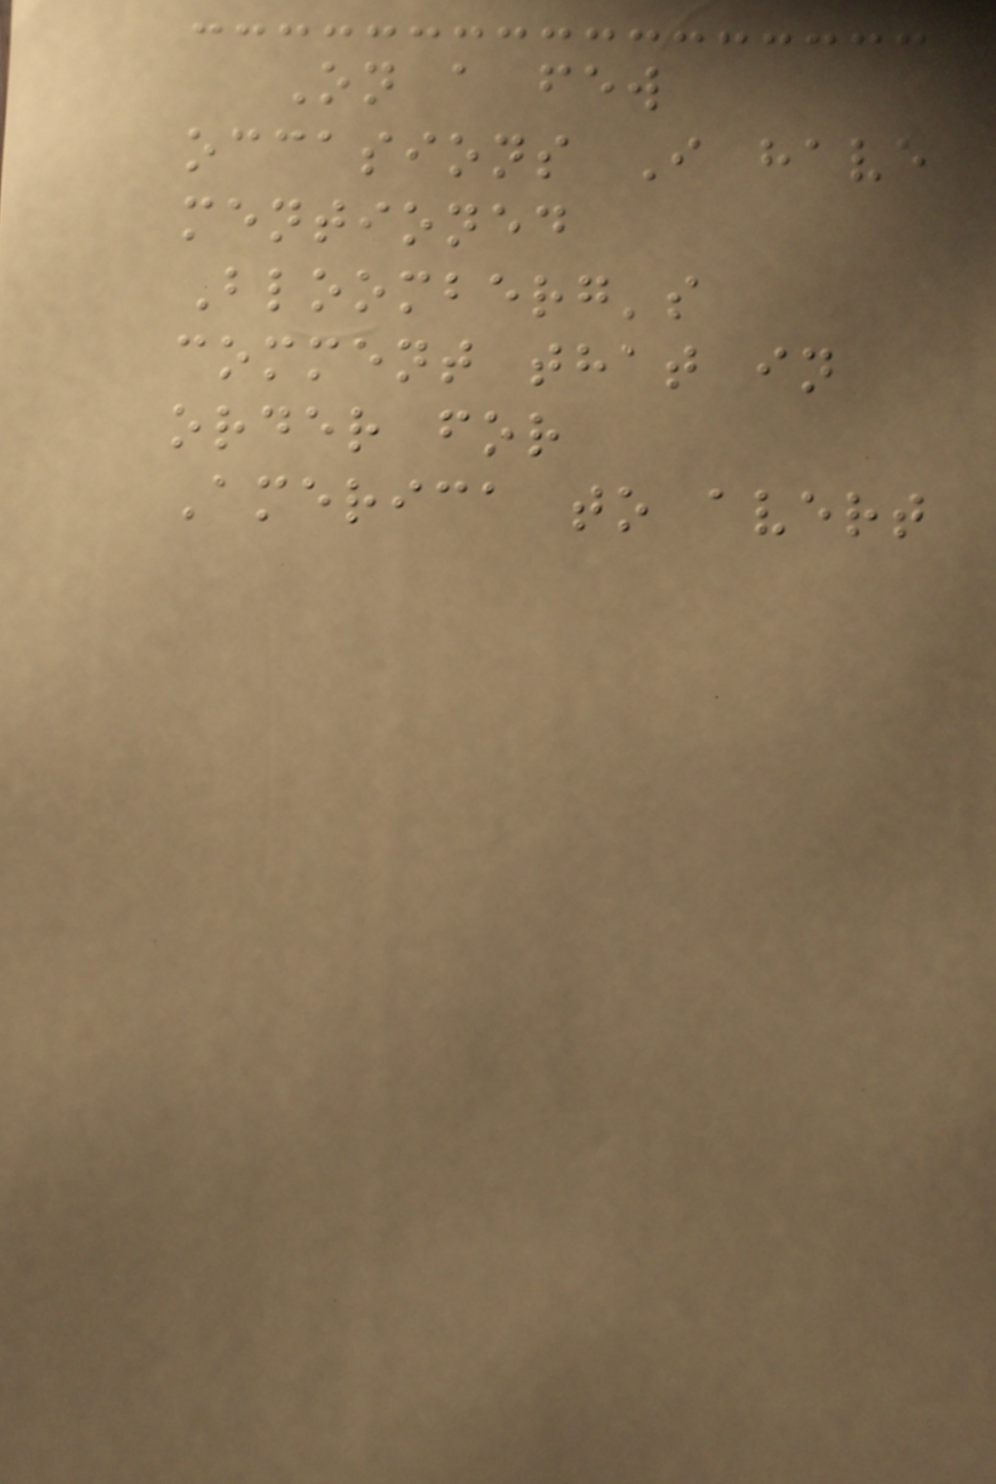On a few
occasions I have
mentioned
Bloomberg's
comment that in
order for
America to avert
